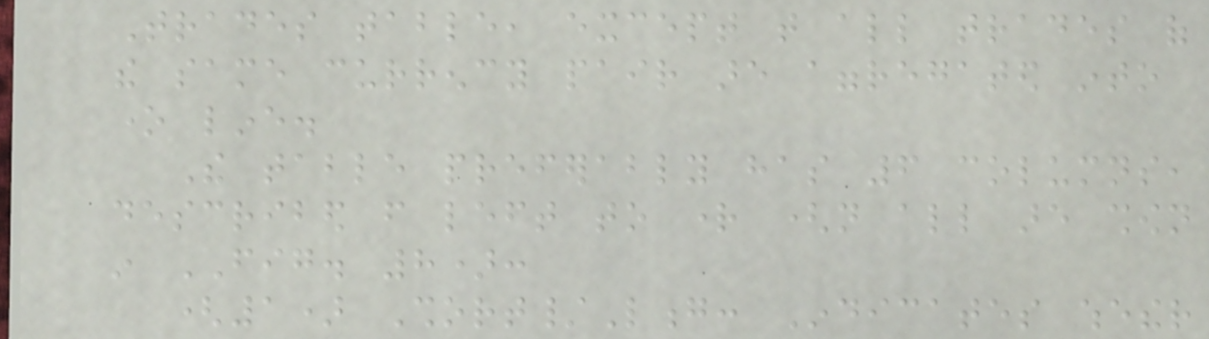Trades table, except that all trades of
the same currency pair are aggregated into
one line.
The table preferably has 6 columns,
described from left to right (not all are shown
in FIG. 8):
(1) Short/Long: Indicates whether
